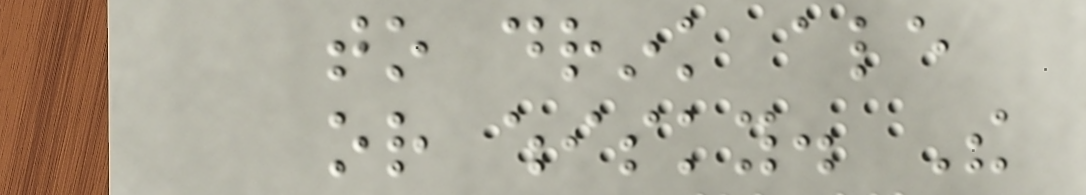to drink ale
or whisky. The
